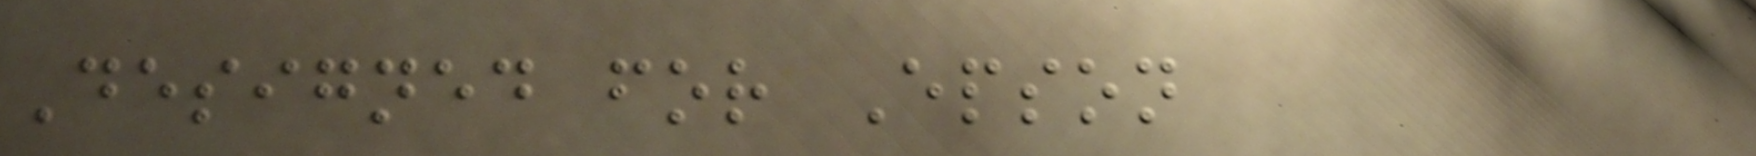Designed for Epson
